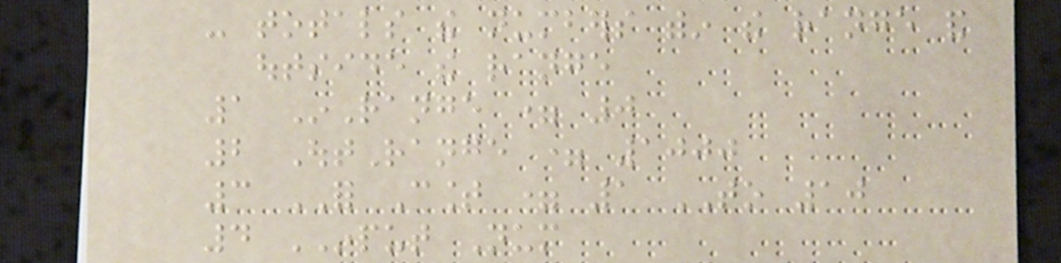- totals the numbers within the range and
outside the range
1 InRange = 0
2 OutRange = 1000
3 FOR Count = 1 TO 10
4 INPUT Num
